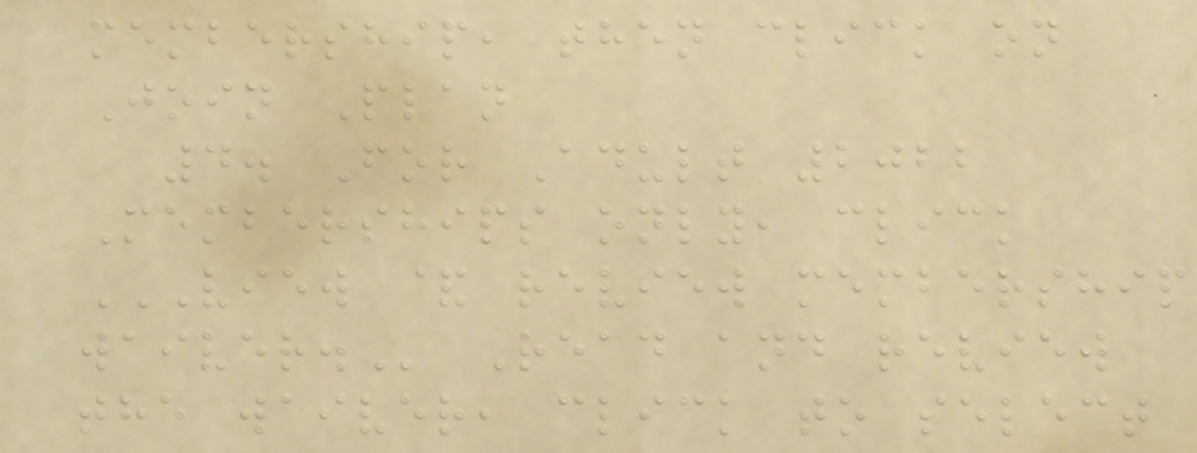membership, then click on
Join Plan
4. For Adult 2022
Memberships only, click
VIEW & REVIEW MEMBERSHIP
WAIVER. Read and review
the waiver, click to select
